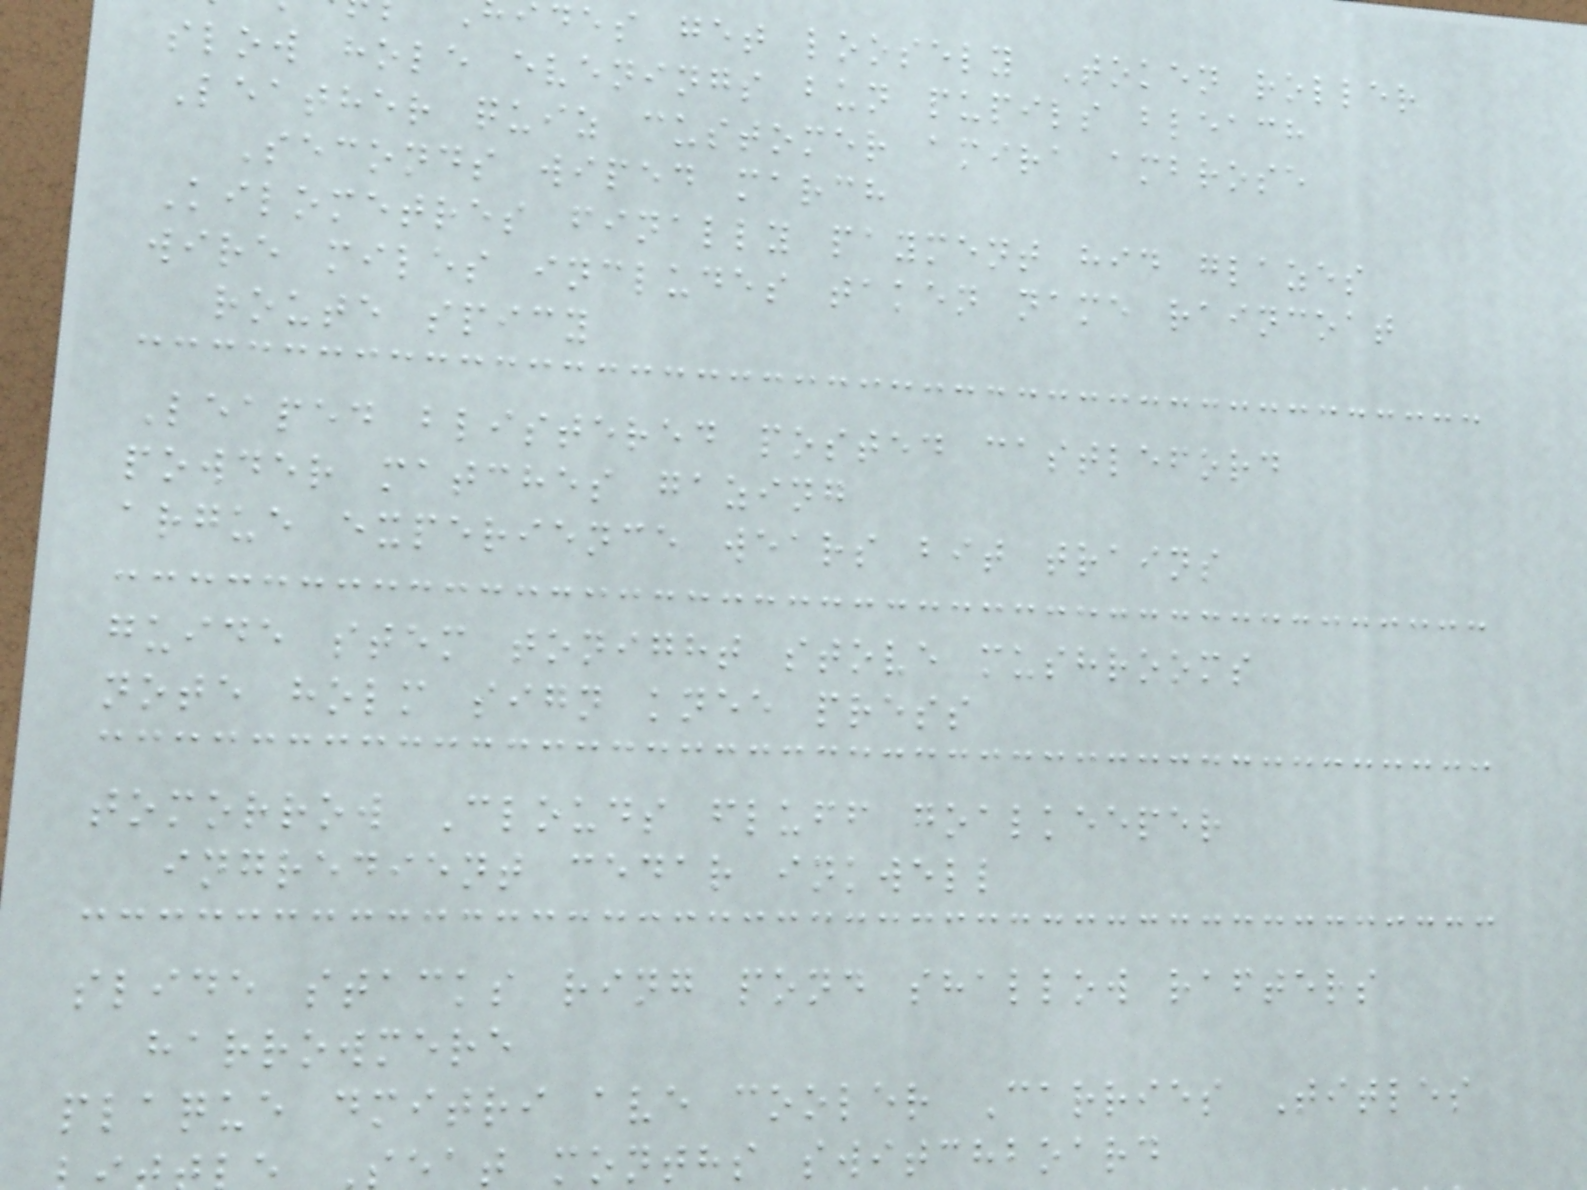des get loosely Token roller
slow hole evenings bun pupils bleach
Leather quiz customer amira ambrose
Seconds wiped march
Kilometres finally payment hid glazes
wire miles includes taken name raincoat
route spicy
Leaped blistered posted castleford
powder matches gazing
argue experience wears bit trains
guide stem tonight stove mushrooms
note holm sign knee press
tomorrow Clouds fluff goalkeeper
ingredient cedar inkwell
slide stacks ring pond shallow rafters
harrowmere
plaque dmitri ave cooler Carries Titles
eat months switchboard
